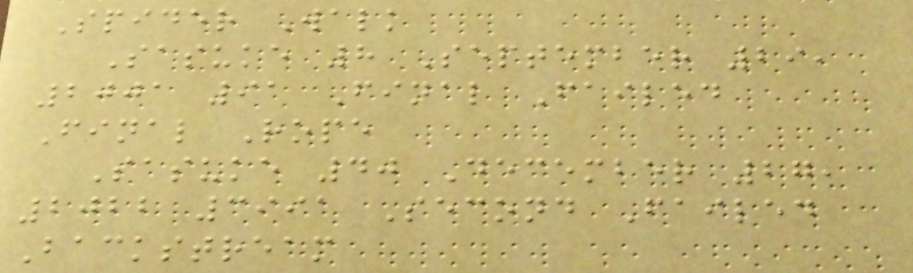Spider Walk
Sasuke 8 September 29,
2001 91 Final Failed
Final Rope
Sasuke 40 December 27,
2022 3991 Second Failed
Backstream
